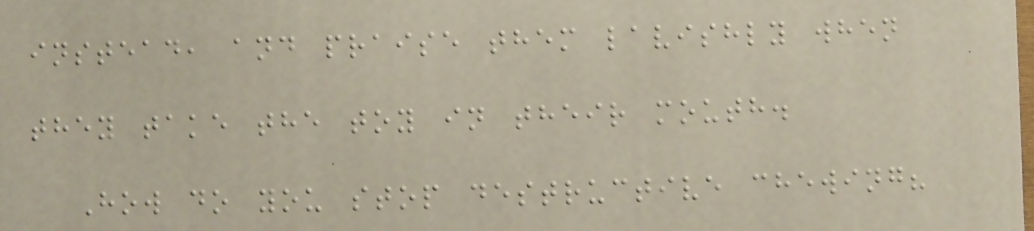instead, and praise them lavishly when
they take the toy in their mouth.
How do you stop destructive chewing?
